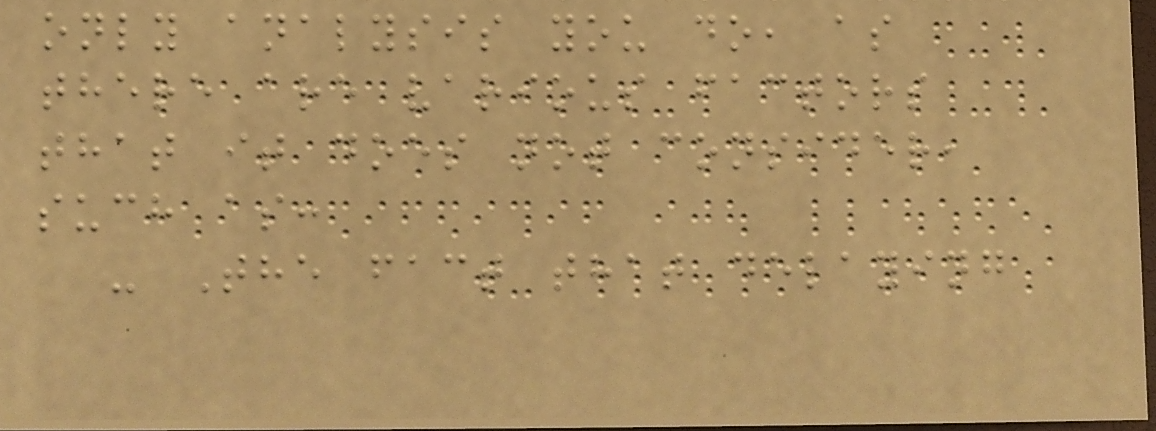only analysis you do, as
there are various factors
that it does not consider,
such as:
- The fact that delaying
